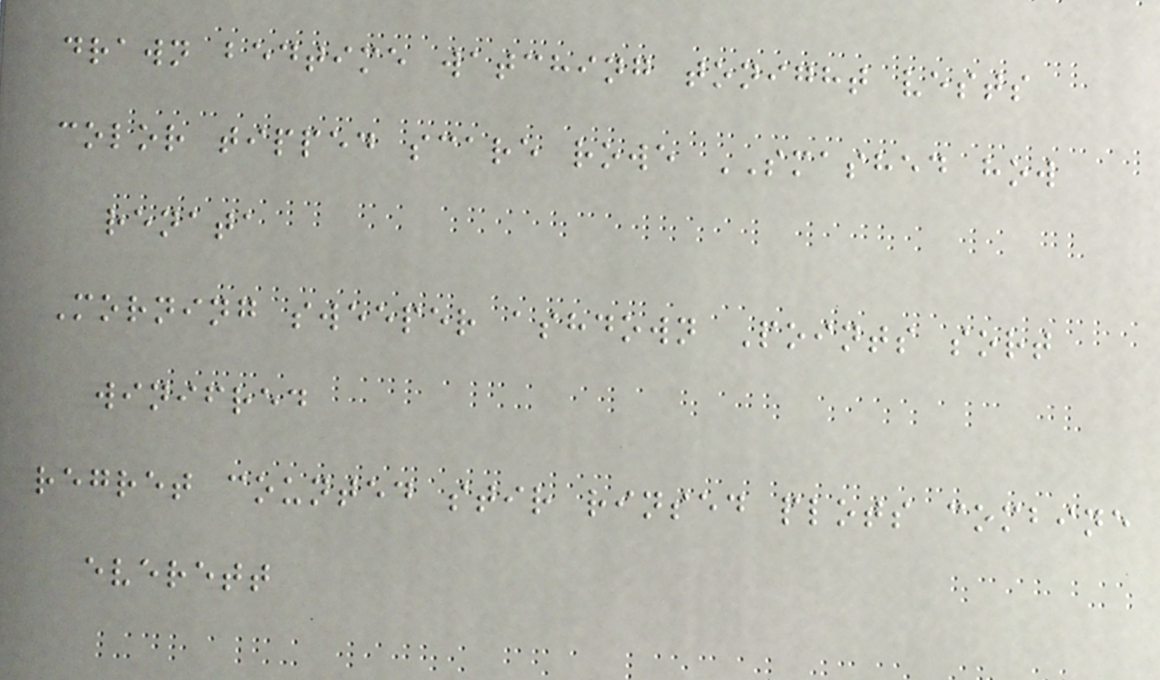drawn bedtime watching tonight vests
color tipped scare rowe SMASHED how
renata
Morning sweeper ashdown Points sort
winifred
regret counted stir rinsed plots combine
everett
